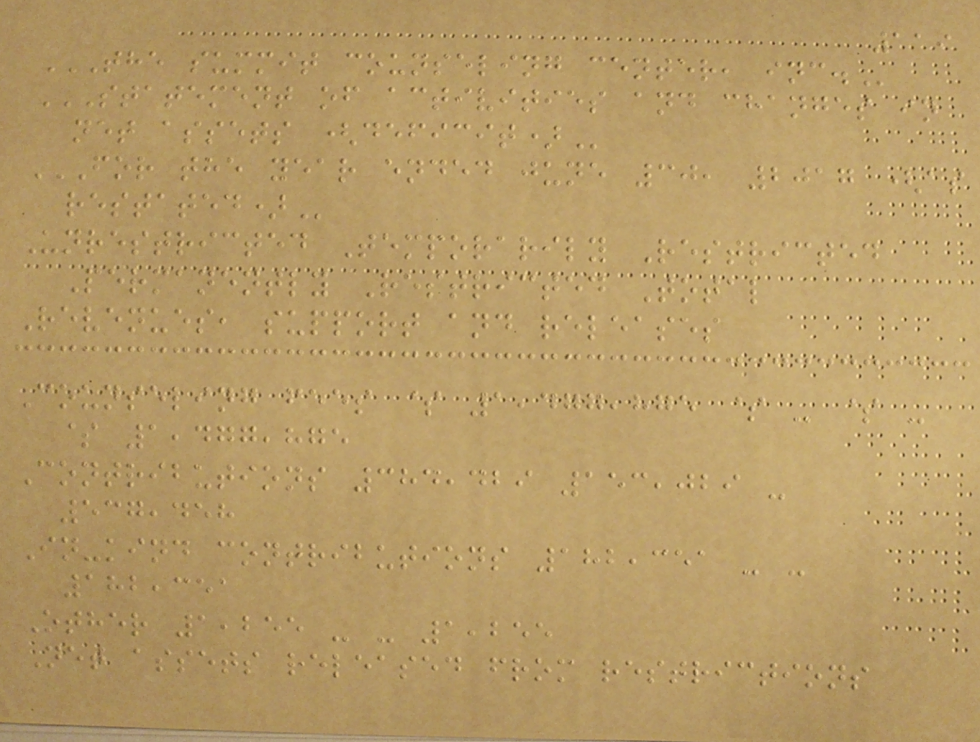119
THE SUMMIT COUNSELING CENTER, INC.
STATEMENT OF ACTIVITIES AND CHANGES IN
NET ASSETS (DEFICIT)
FOR THE YEAR ENDED JUNE 30, 2017 (AS
RESTATED)
Unrestricted Temporarily Restricted
Permanently Restricted Total
Revenues, support and releases
Counseling fees $ 1,477,875 $ - $ -
$ 1,477,875
Contributions 384,429 153,029 -
537,458
In-kind contributions 182,351 - -
182,351
Other 1,255 - - 1,255
Net assets released from restrictions
